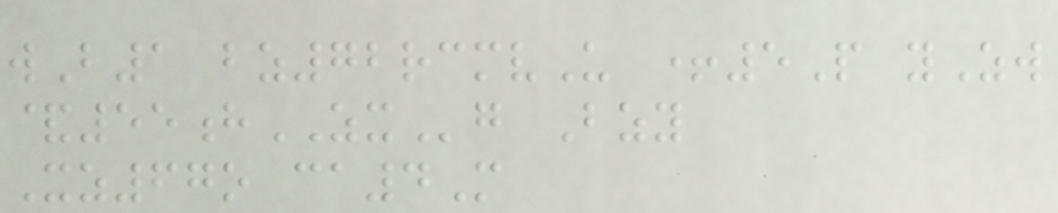wB1 bz72rcmvU +5P yZw
&55hZXg Bzy
Xz67o ca4M
